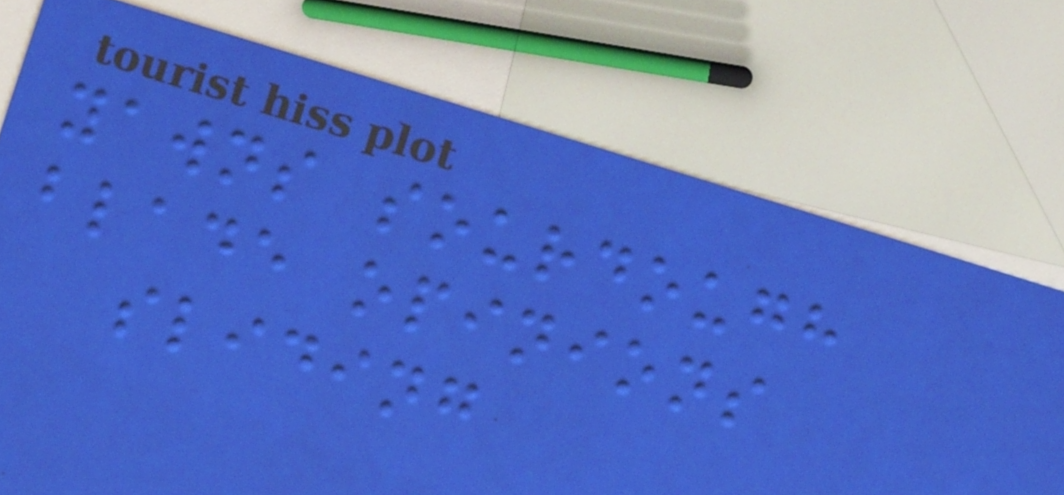yawns sourdough
blade opinions
sliding
